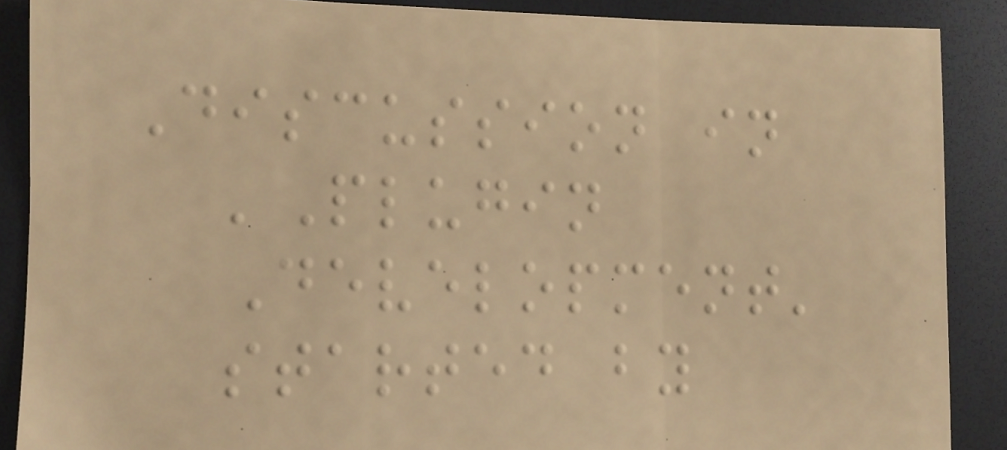Discussion in
'Plugin
Development'
started by
